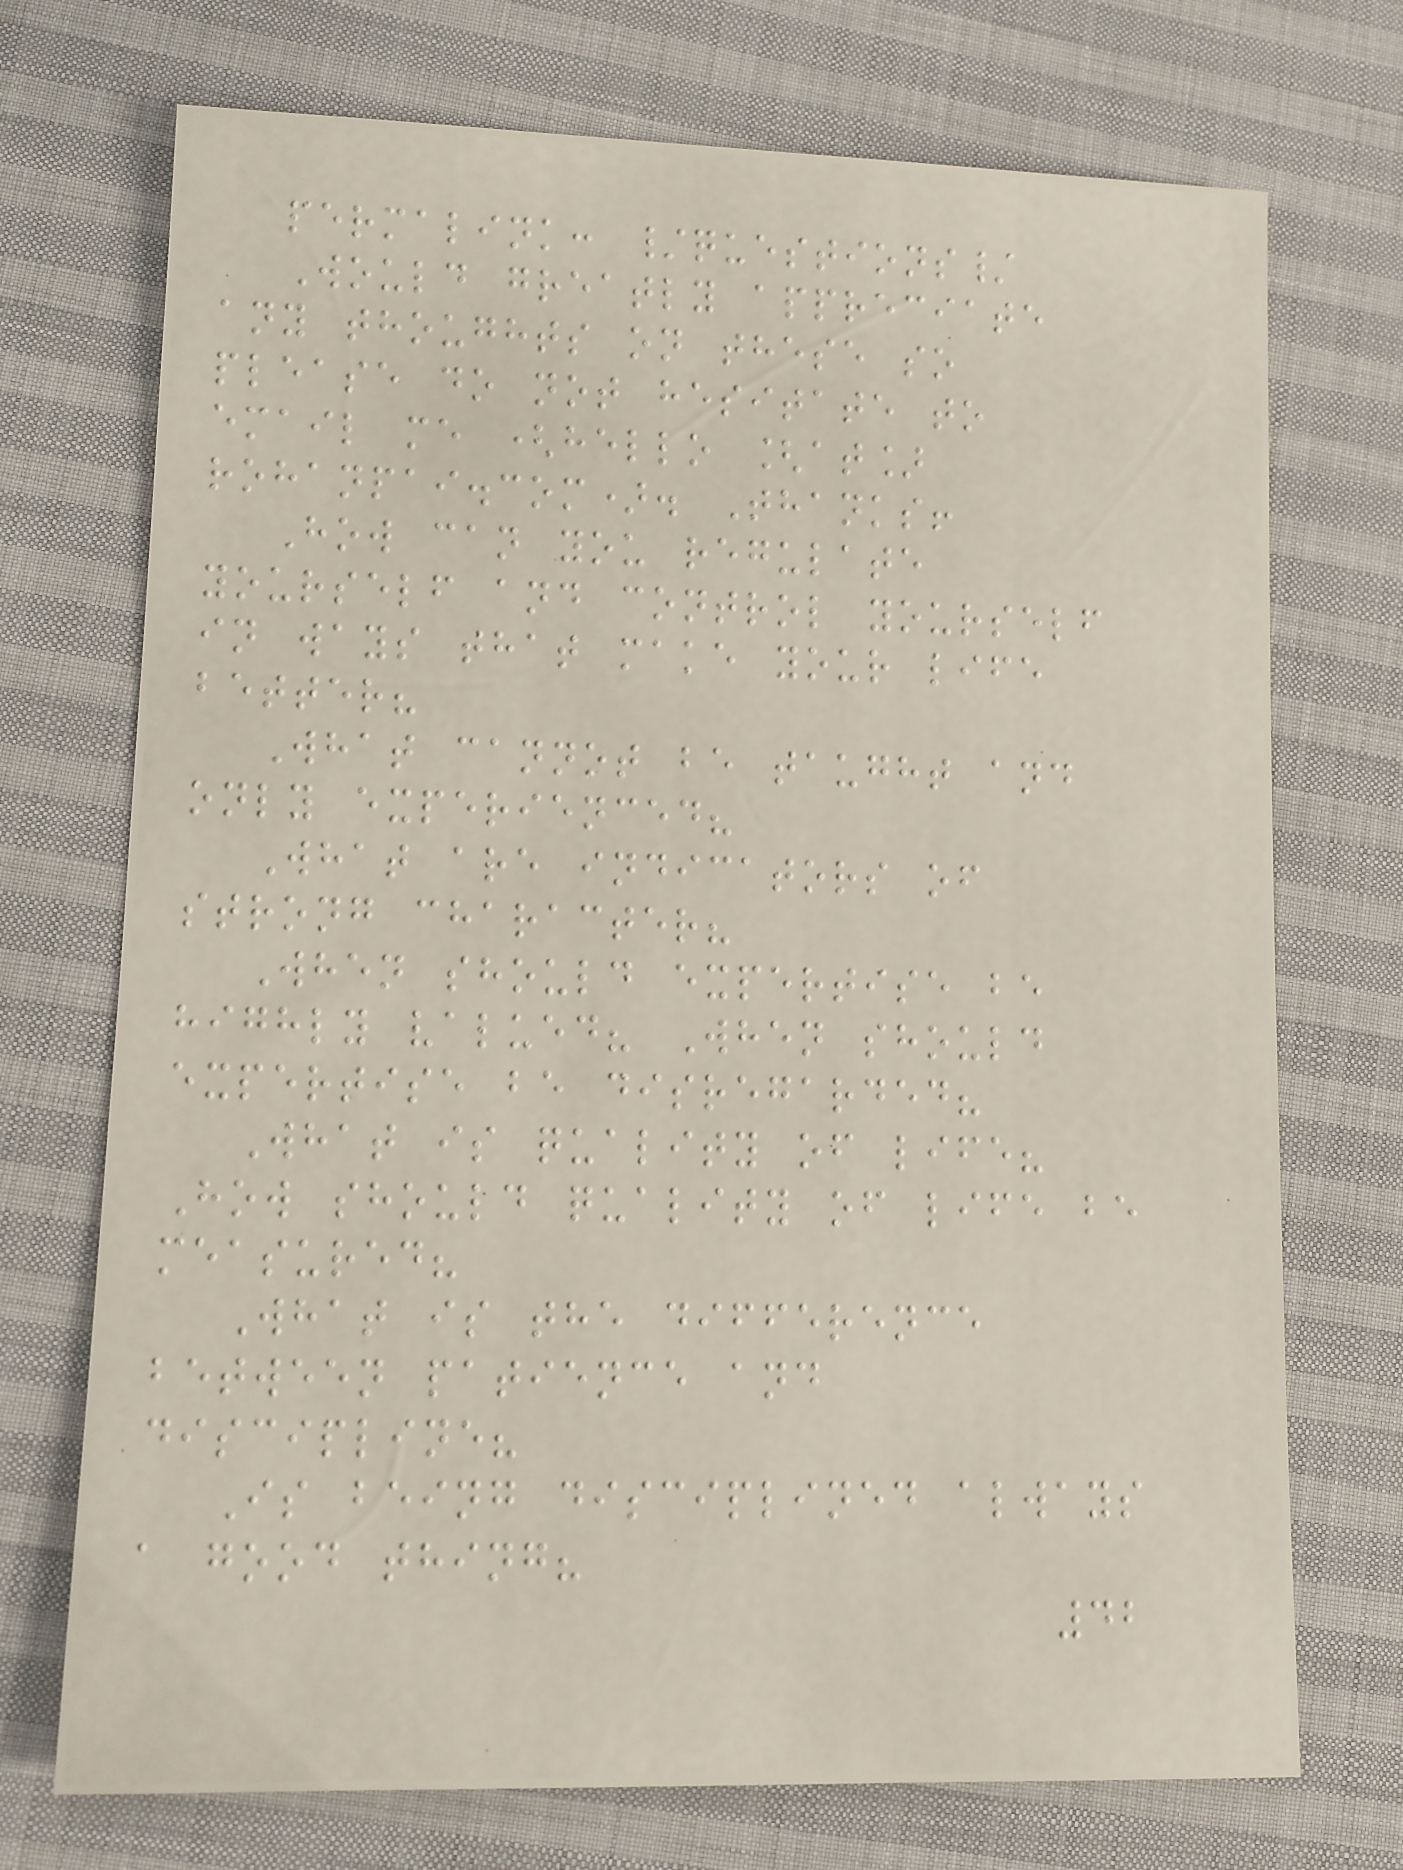permalink: /questions/
Would greatly appreciate
any thoughts on these so
please do not hesitate to
email me (hello [at]
rohanpai.com). Thanks!
How can you regulate
yourself and control yourself
in ways that make your life
better?
What cannot be taught and
only experienced?
What are indicators of
strong character?
When should expertise be
highly valued? When should
expertise be disregarded?
What is quality of life?
How should quality of life be
measured?
What is the difference
between patience and
discipline?
Is being disciplined always
a good thing?
42
